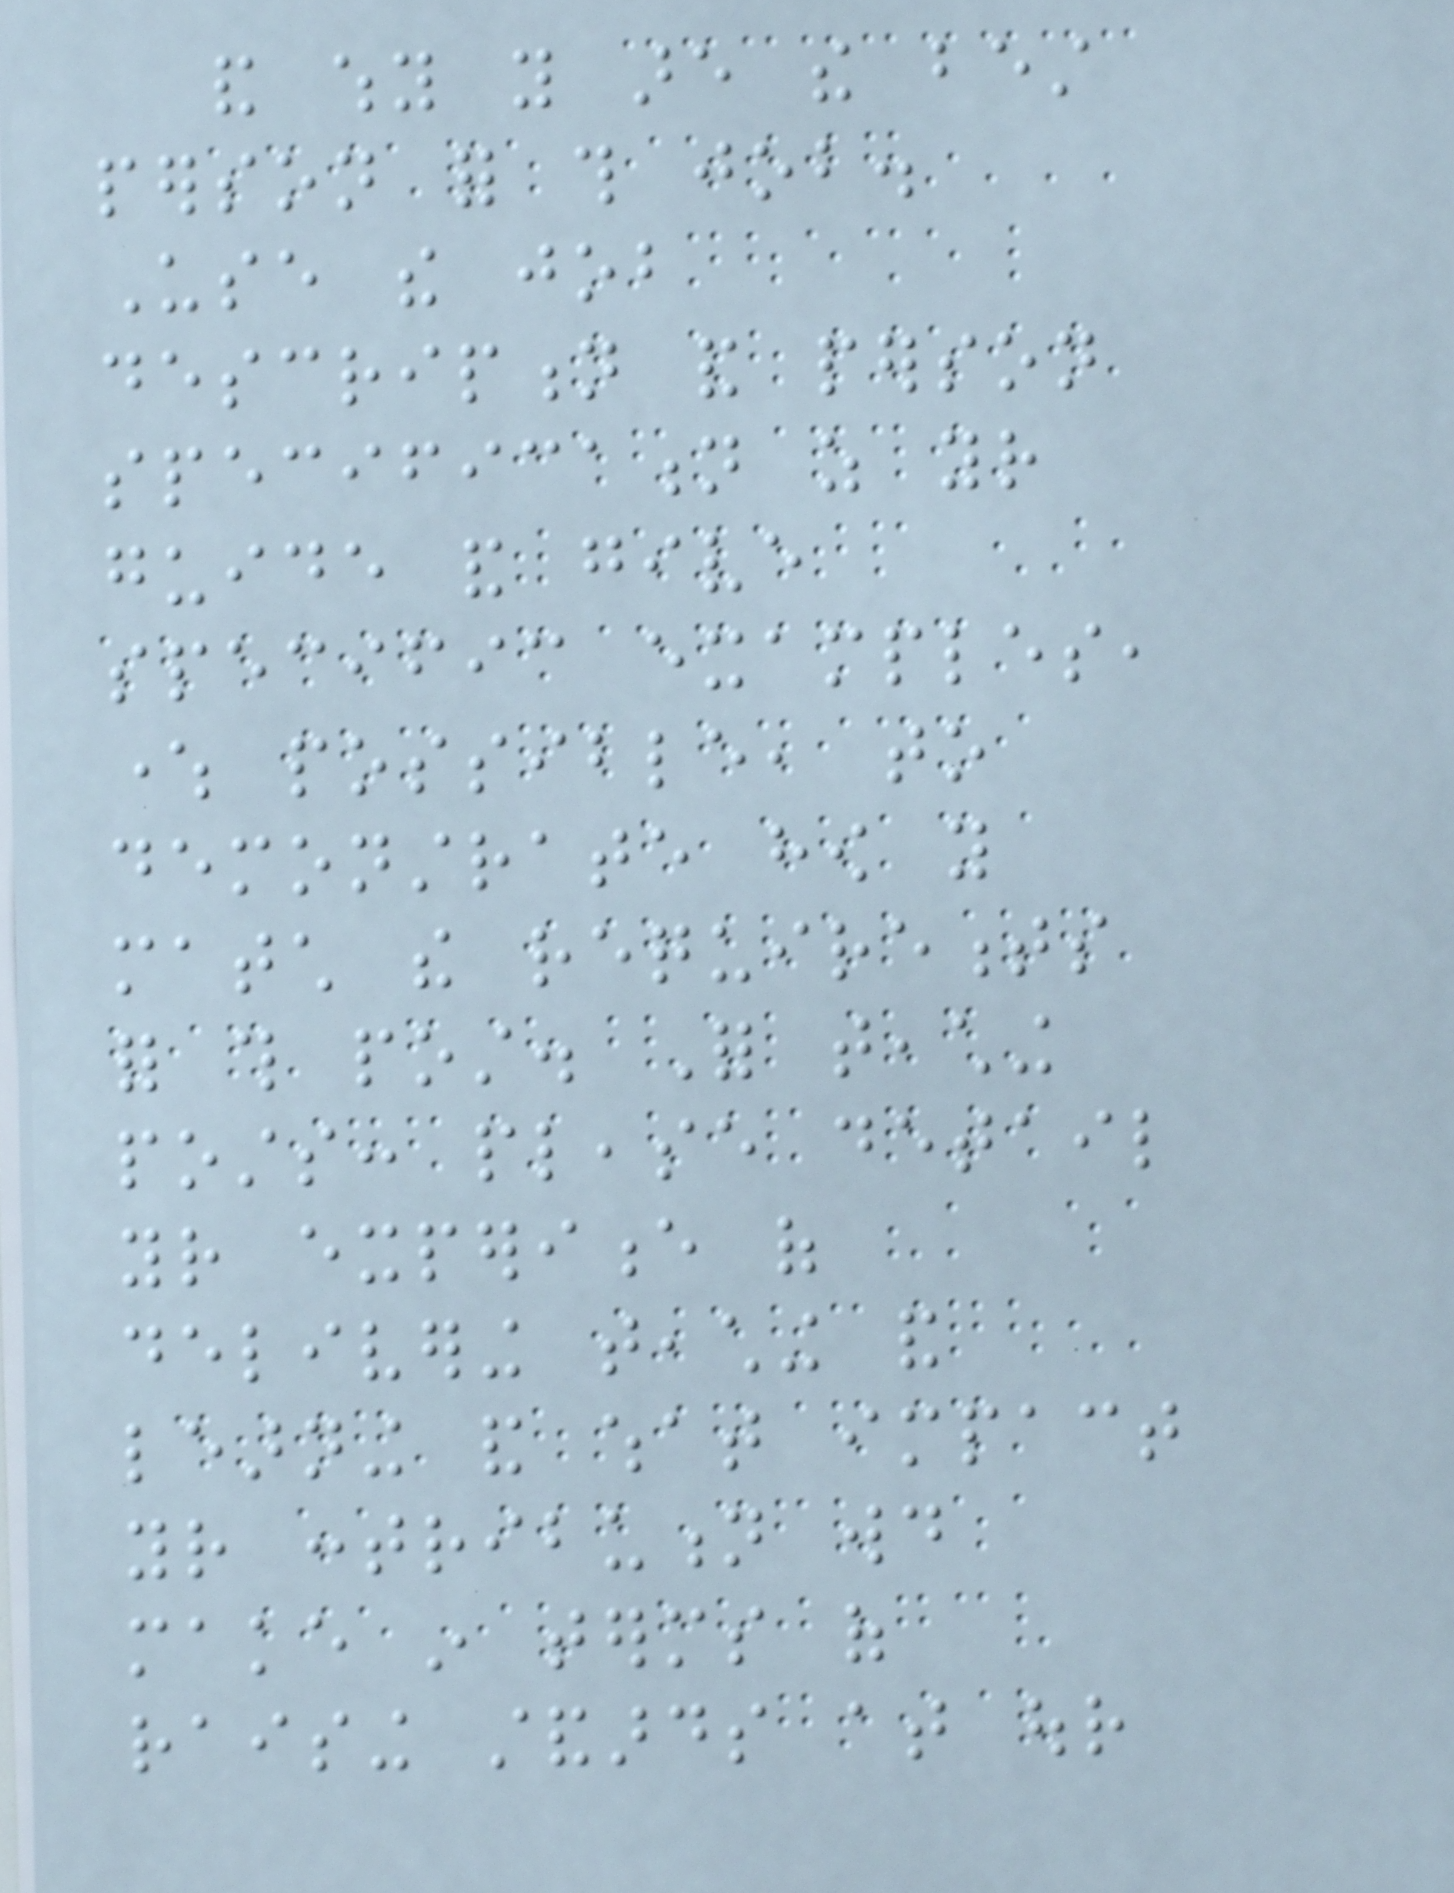and why you are the best
person for this job.
Use the job
description and person
specification as your
guide and give
specific examples,
where possible, to
demonstrate how you
match the requirements
for this post. For teaching
posts: please detail
your experience of
delivering teaching and
learning and what impact
your contribution would
make in terms of
raising standards at our
